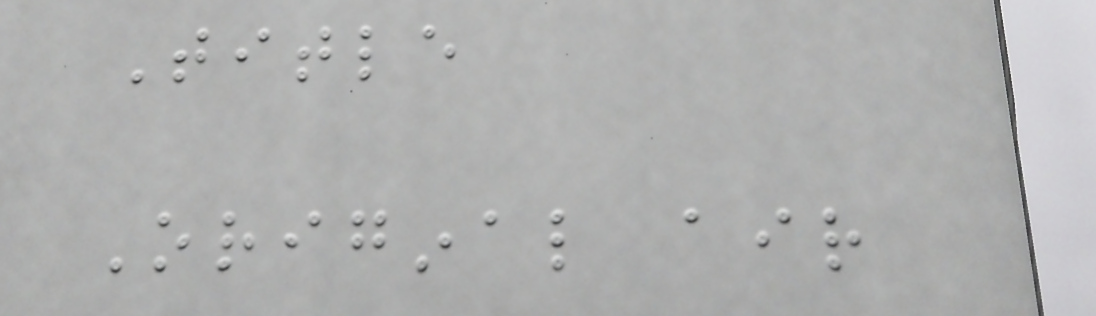Title
Original air
